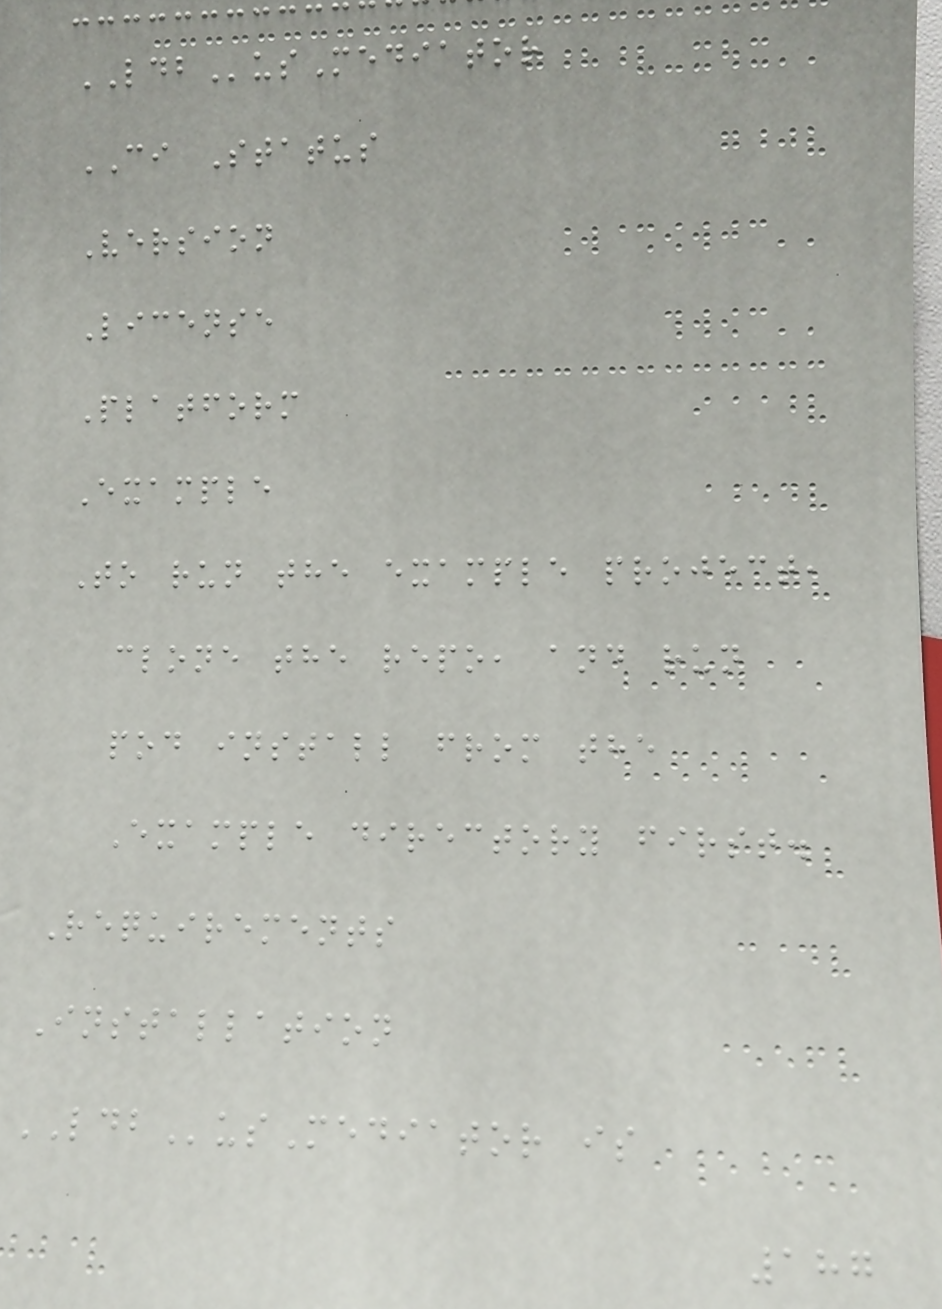LDBusMediator
CI Status
Version
License
Platform
Example
To run the example project,
clone the repo, and run
pod install from the
Example directory first.
Requirements
Installation
LDBusMediator is
187
